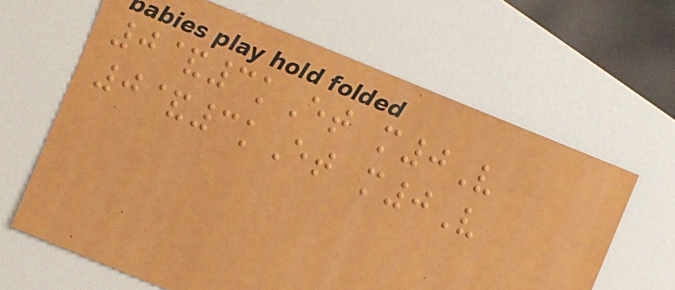0&3kEt m0V
0&3kEt m0V
